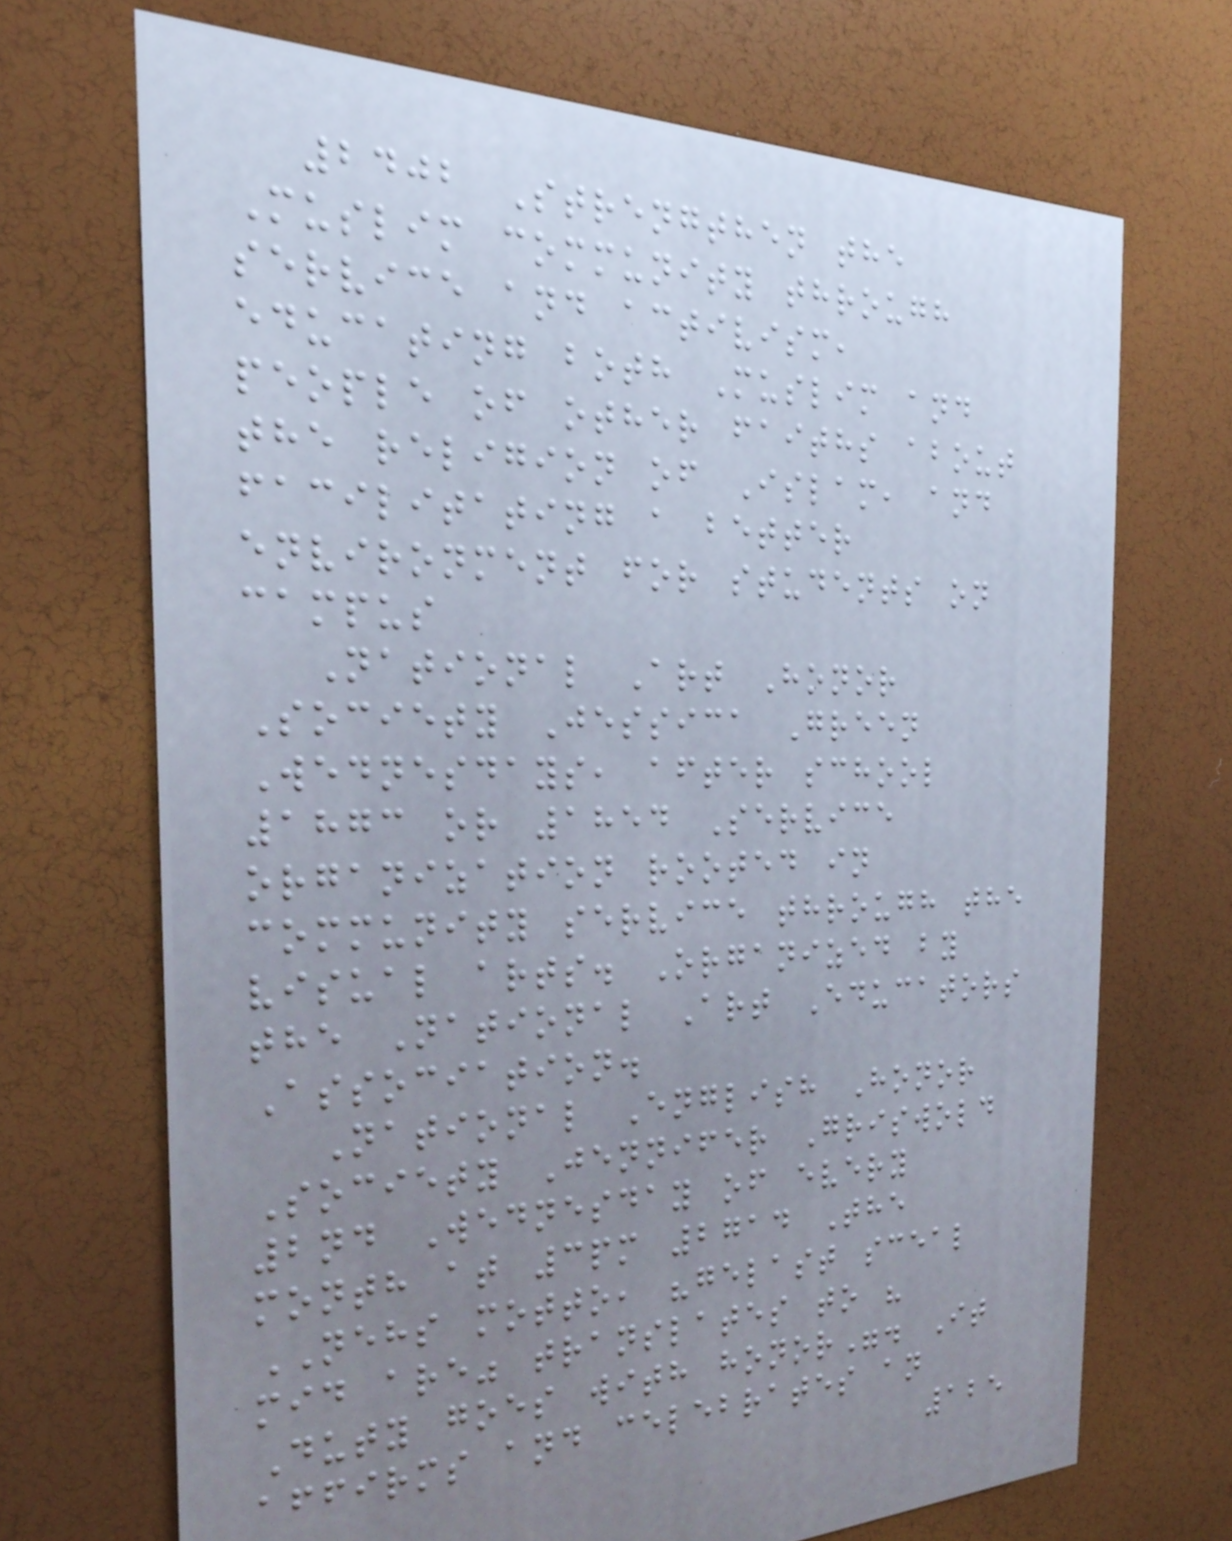2402 Strengthen the
Muslim community through
service and activism,
educating both Muslim and
people of other faiths about
the religion of Islam, and
facilitating a better
environment for students on
campus
National Art Honor
Society Jessica Green
Wednesdays, after school
1873 or 1854 Service
organization rooted in
community service through the
visual arts. Organized by
the National Art Educators
Association.
National English Honor
Society Jennifer Griswold
2nd Wednesday of every
month at 3pm 2714 The
NEHS motto, "gelast sceal
mid are" translates to "
Duty goes with honor". It
affirms and celebrates an
125
